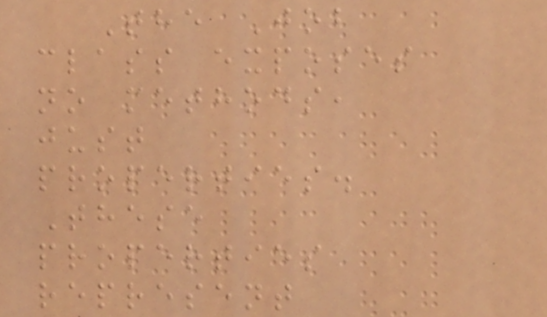The Job
class exposes
no methods,
just
properties.
These
properties
represent
